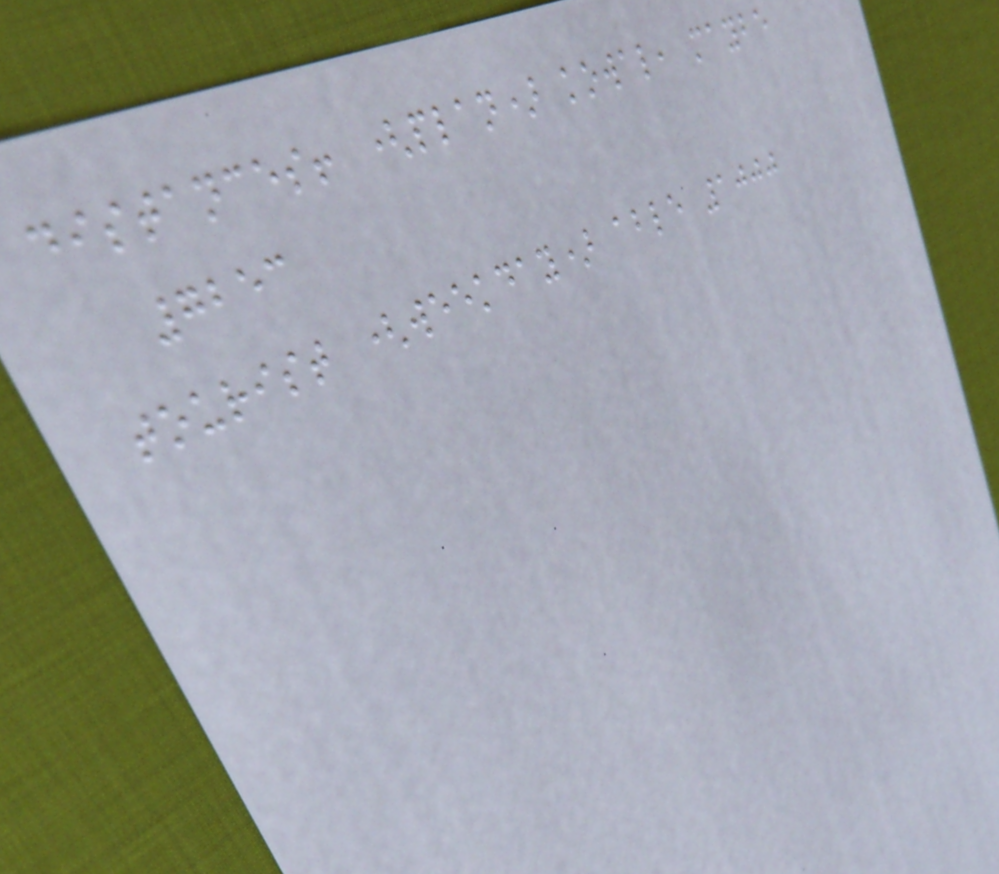distances! (plan) kowal, maybe
7253
tourist (weekday) able 1000
